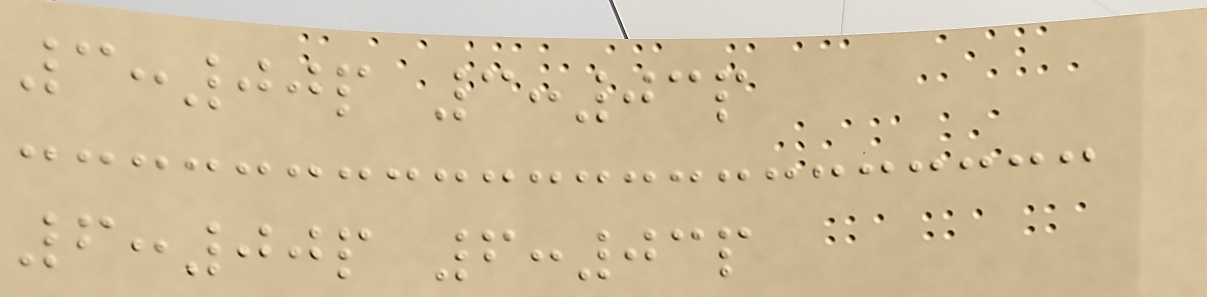3:00p 3:03p
6:00p 6:03p
